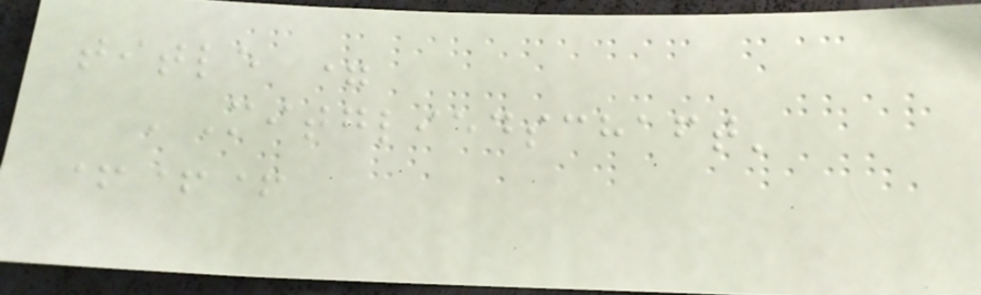title =
'Mitgliedschaft'
+++
